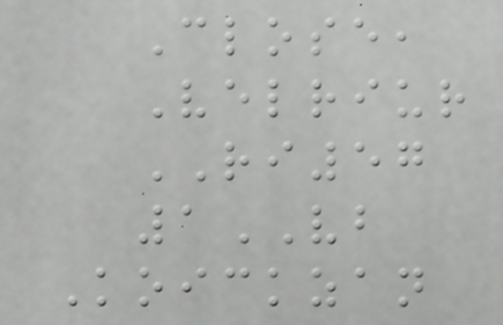Close,
Velriur
RI57
1VB
Koickzan
